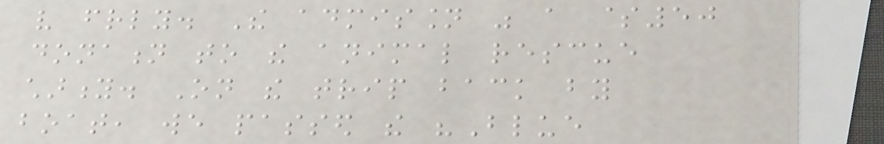very friendly. The admission was a $50
donation to the animal rescue
charity. On the trip back by
boat, we passed the "Blue
